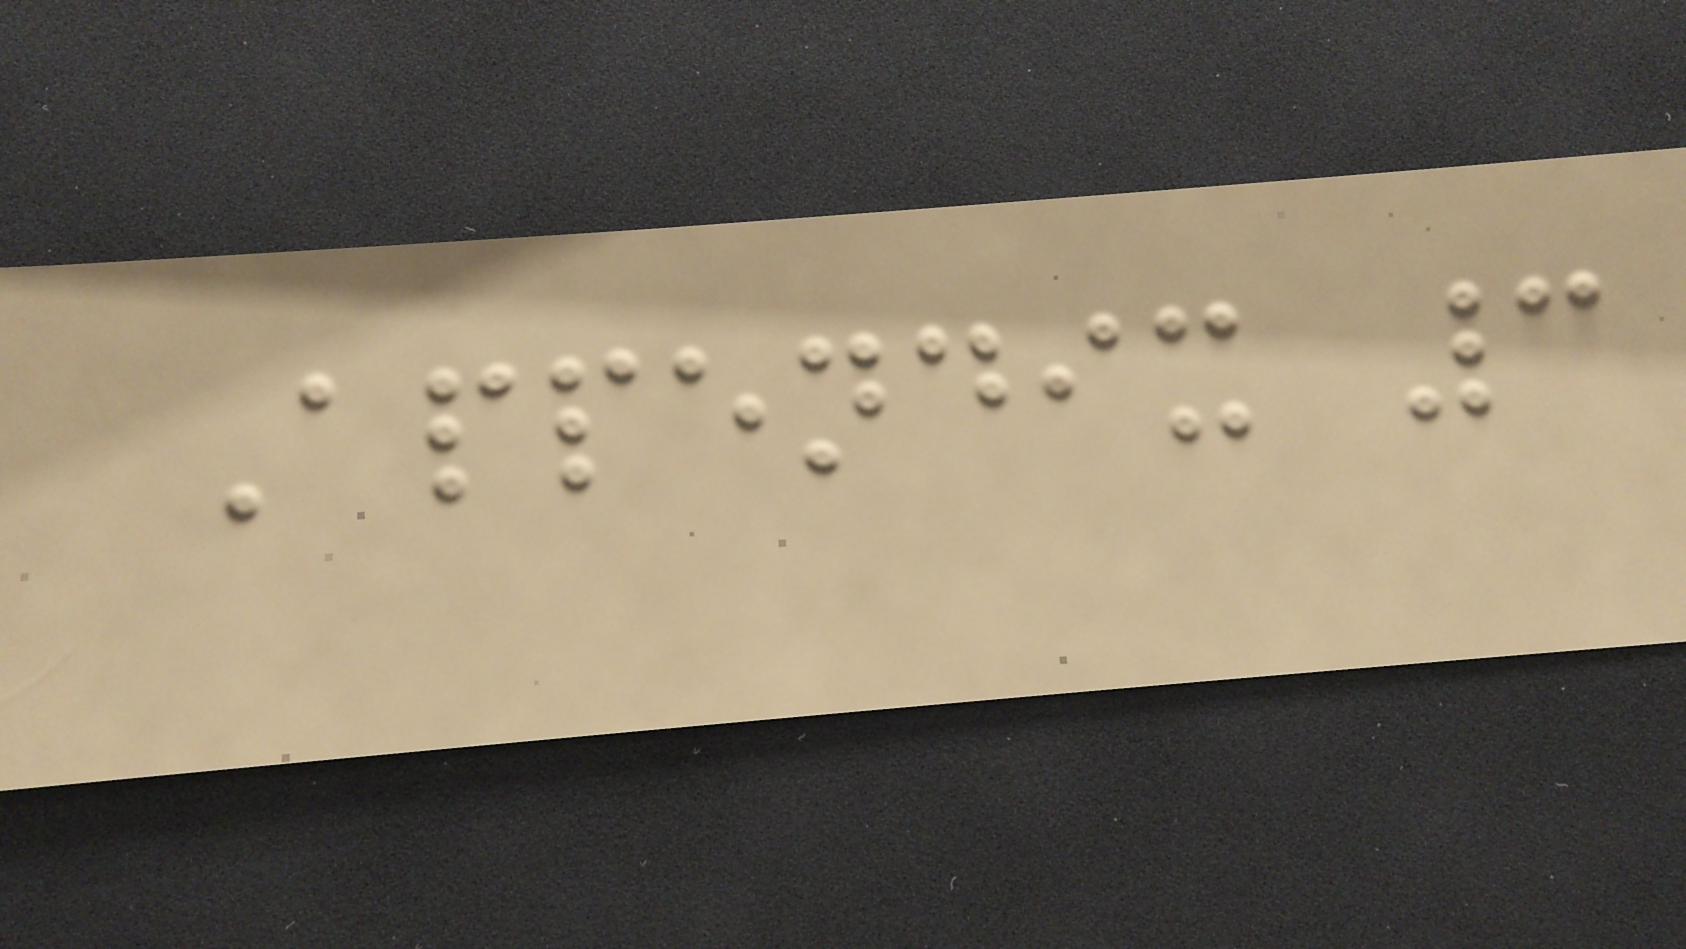Appendix 3
